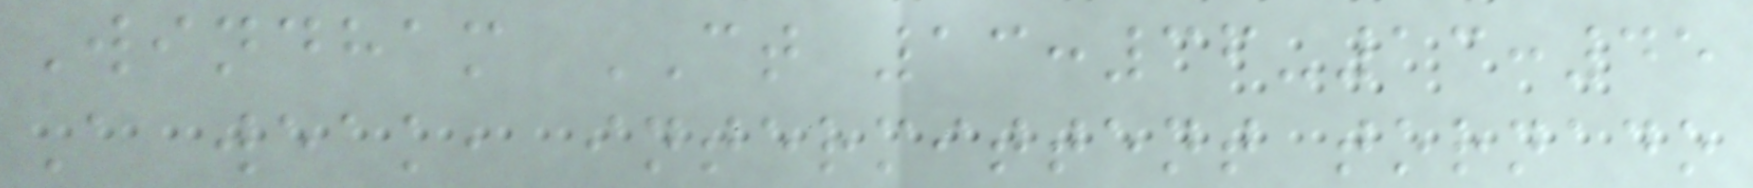Windham CT 13:36-13:45
A weak, intermittent tornado
